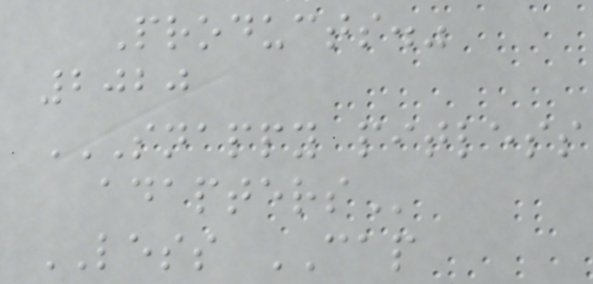Products."
2020
SNAPPY PITLESS
ADAPTERS
LESS CAP
